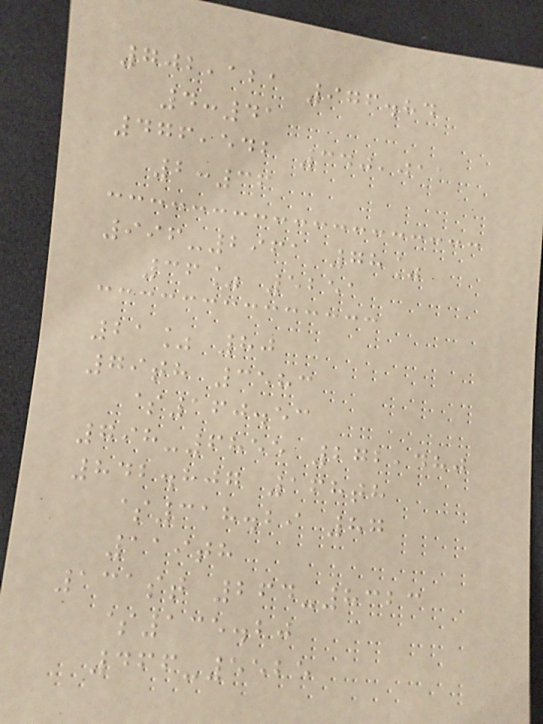702,121 976.84
4:41
476,542 340,011
2:36
996-2961 78%
36% 5251
21% 80
79th 3583
$160.53
798-6855 272,480
842.807 168th
$318.29 87
119th
131st 264-8323
$135.20
466-5525
